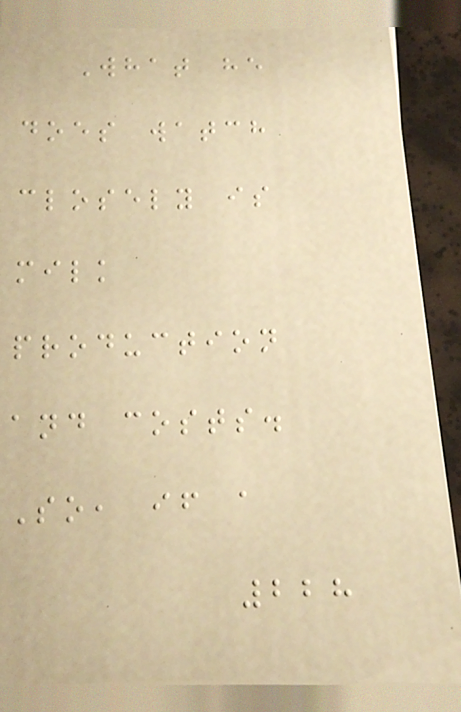What he
does watch
closely is
milk
production
and costs.
So, if a
228
